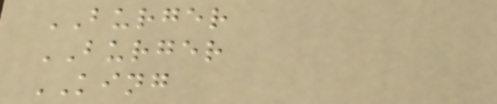BURGER
BURGER
KING
